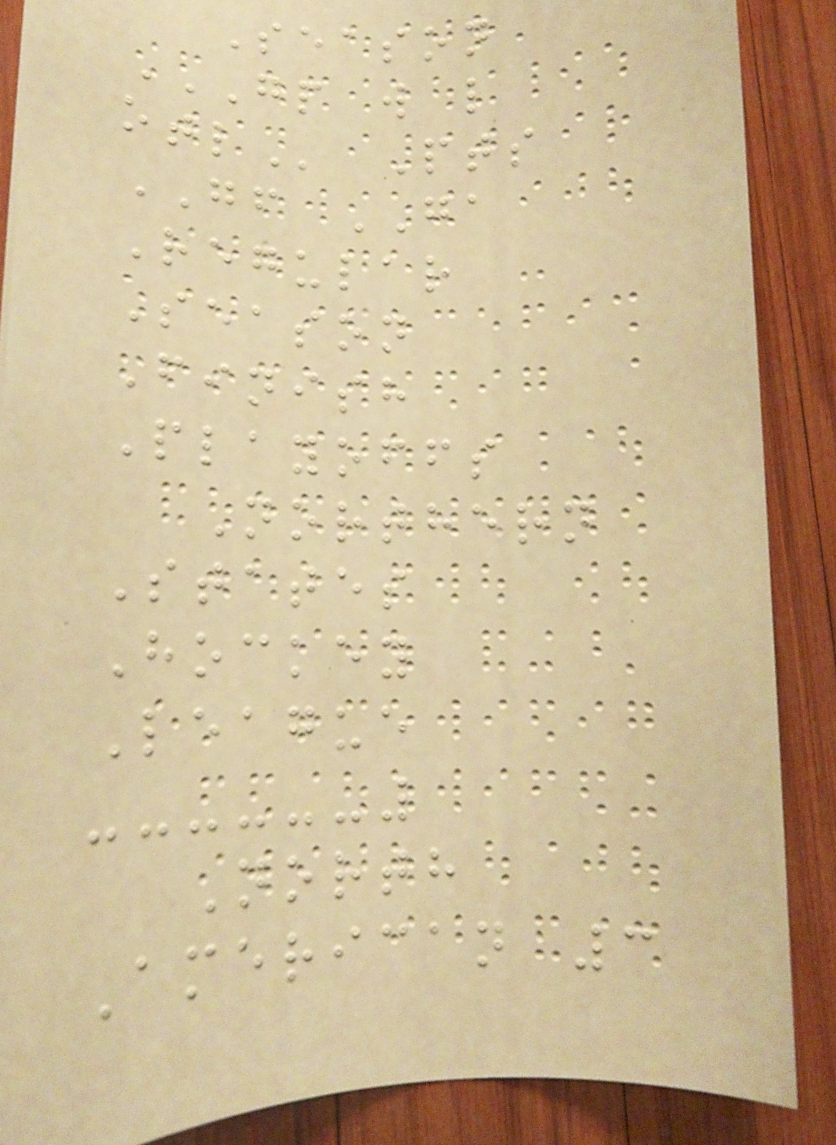Season
GP W L
OTL Pts
GF GA
Regular
Season
Finish
Playoffs
Northern
States
Hockey
League
North
American 3
